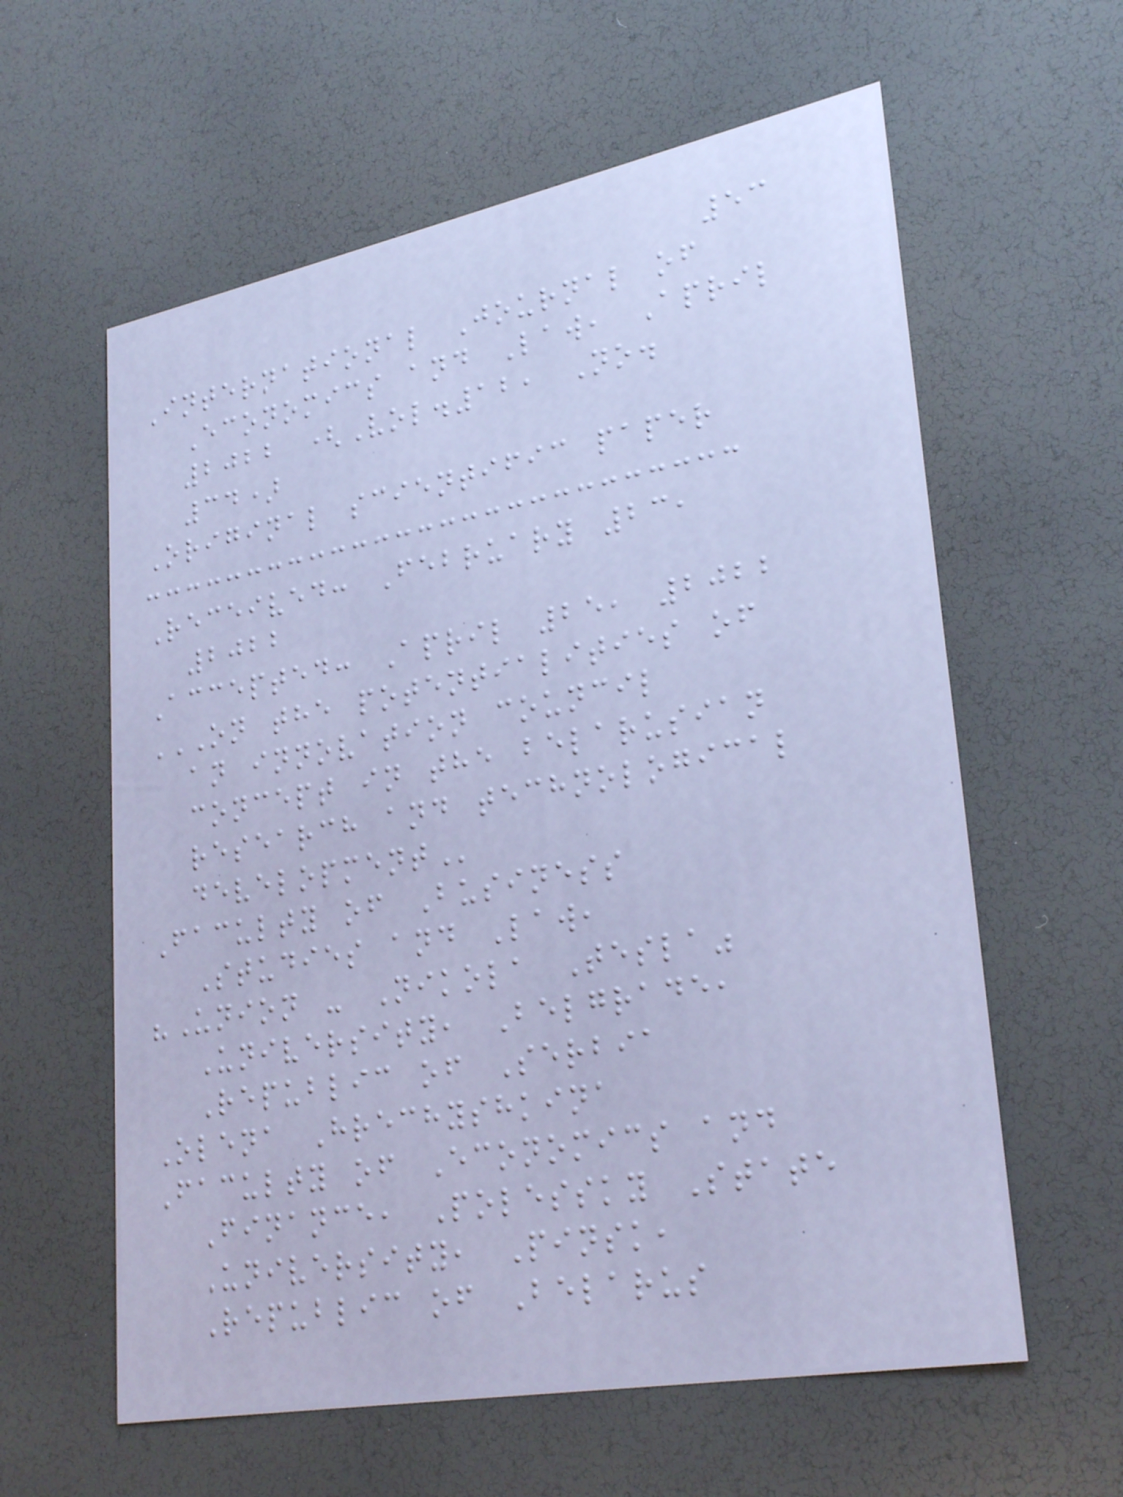53
International Journal of
Economics and Law, April
2022 (Vol.12, No.
34)
Original scientific paper
Received: February 23,
2022
Accepted: April 25, 2022
ON THE POTENTIALITIES OF
AN INNOVATION COUNCIL
CONCEPT IN THE BELARUSIAN
RESEARCH AND TECHNOLOGICAL
DEVELOPMENT
Faculty of Business
Studies and Law,
"Union - Nikola Tesla"
University, Belgrade,
Republic of Serbia
Olena Hrechyshkina
Faculty of Economics and
Finance, Polessky State
University, Pinsk,
Republic of Belarus
